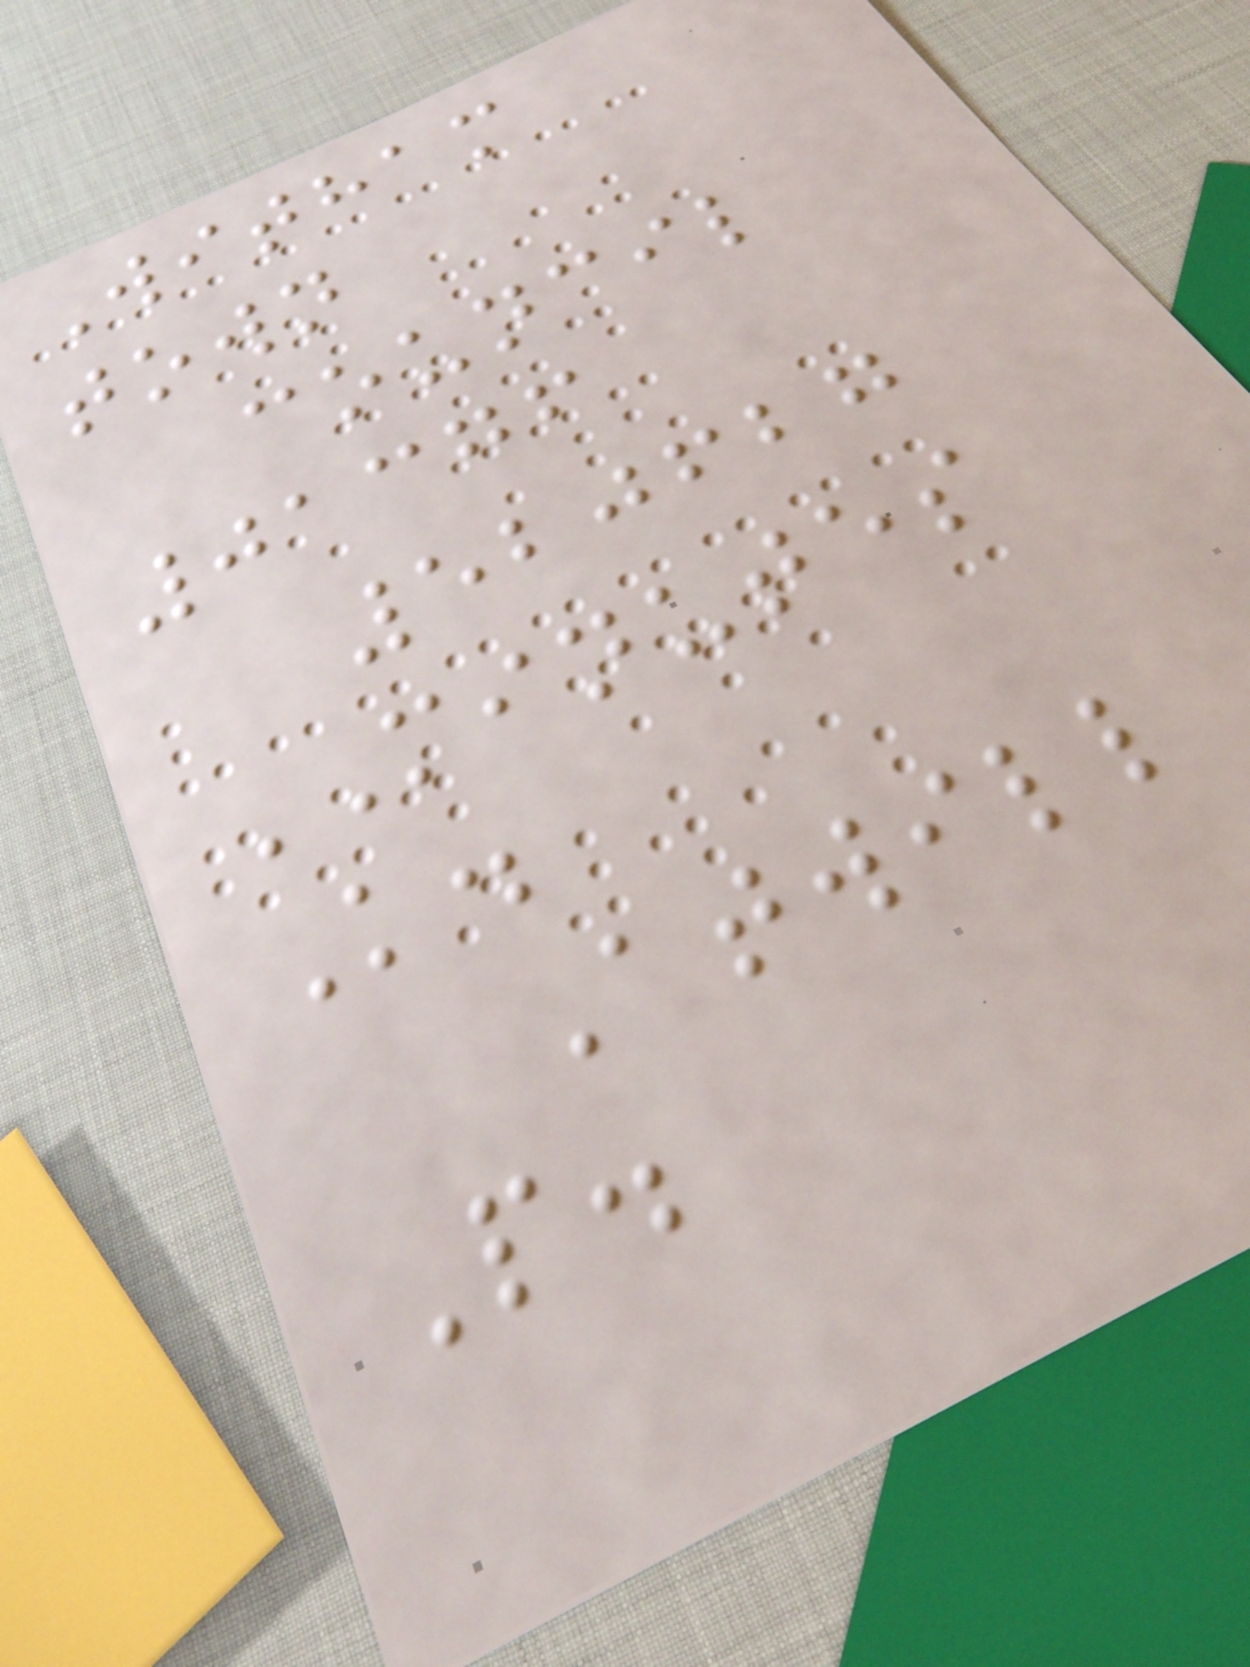Witham
town
council
01376
520627
MINUTES
K.
Atwill
P.
